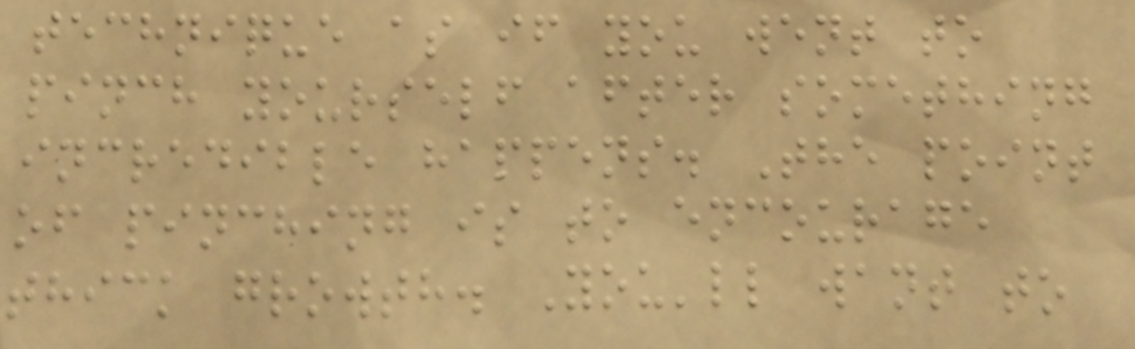technique as if you went to
pinch yourself after something
incredible happens. The point
of pinching is to encourage
thick growth. You'll want to
